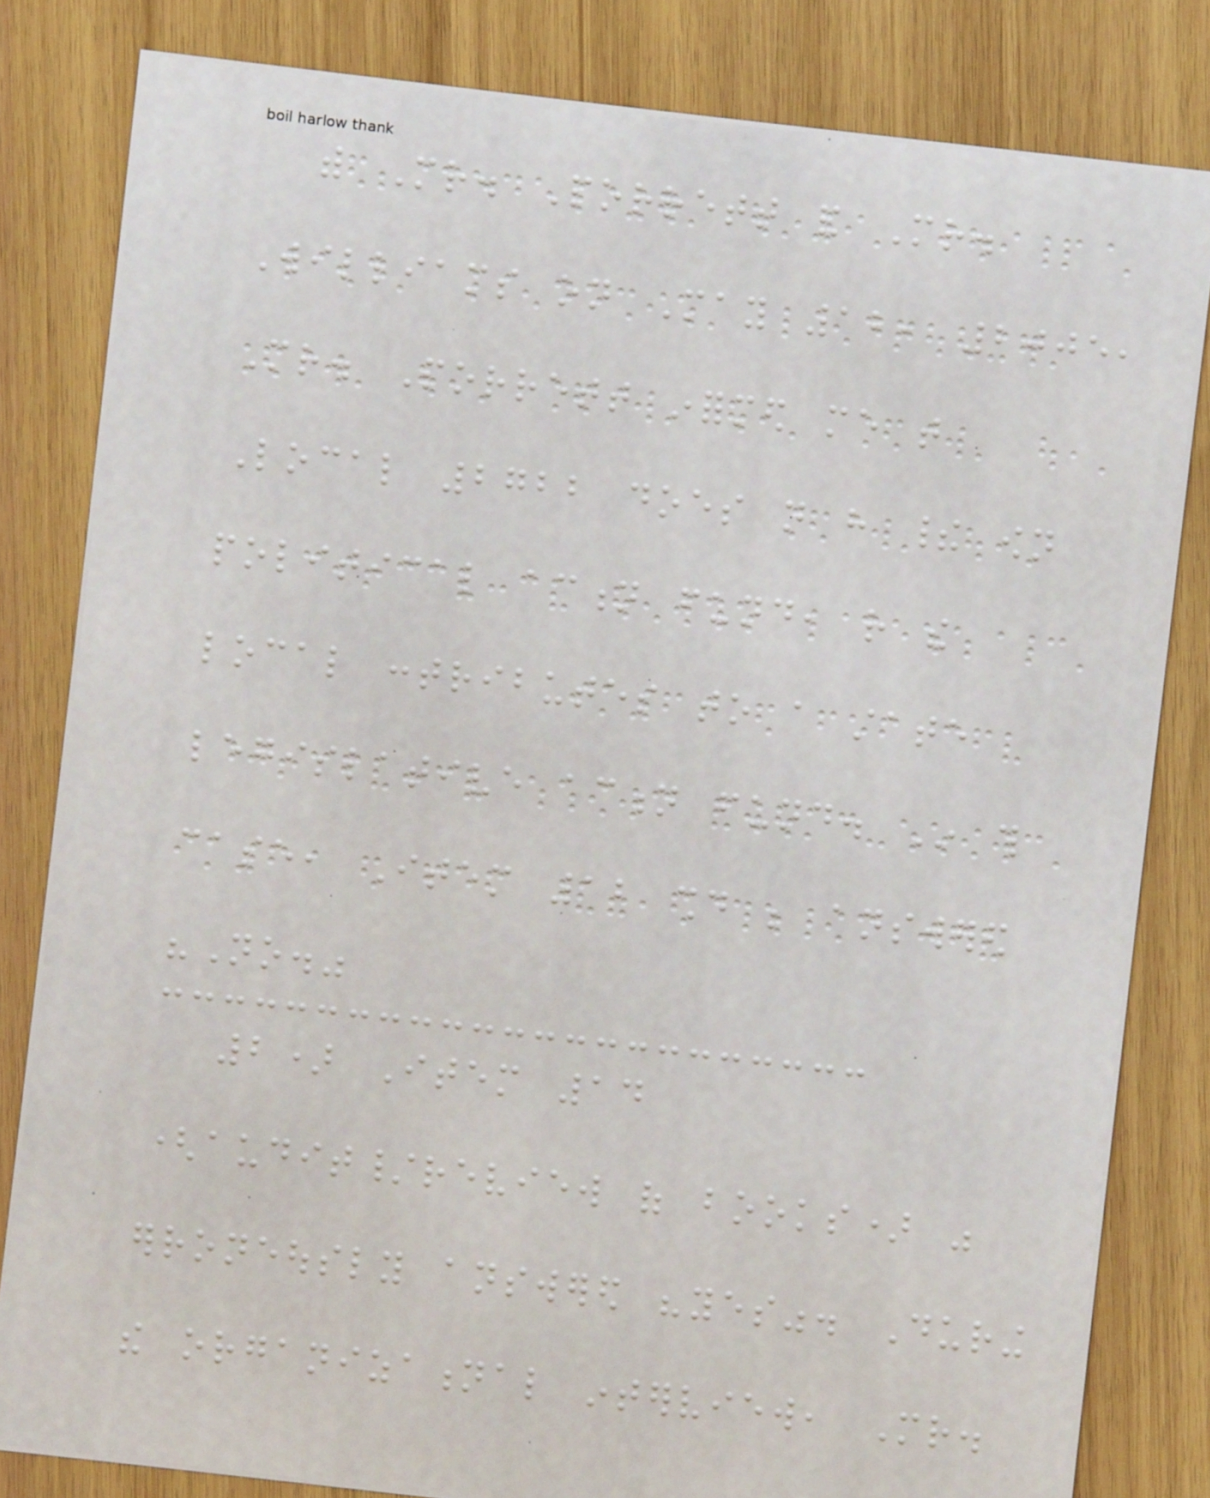with Mr. Porrett and Mr.
Williams on May 12, 2005,
Mr. Porrett informed me that
Local 2722 does not have their own
political action fund, rather the
local contributes to a state
legislative action fund. In this
case, Item 12 should be answered
"No."
2) Item 14
(audit/review of books) was
erroneously answered "yes". During
the organizational interview, Mr.
